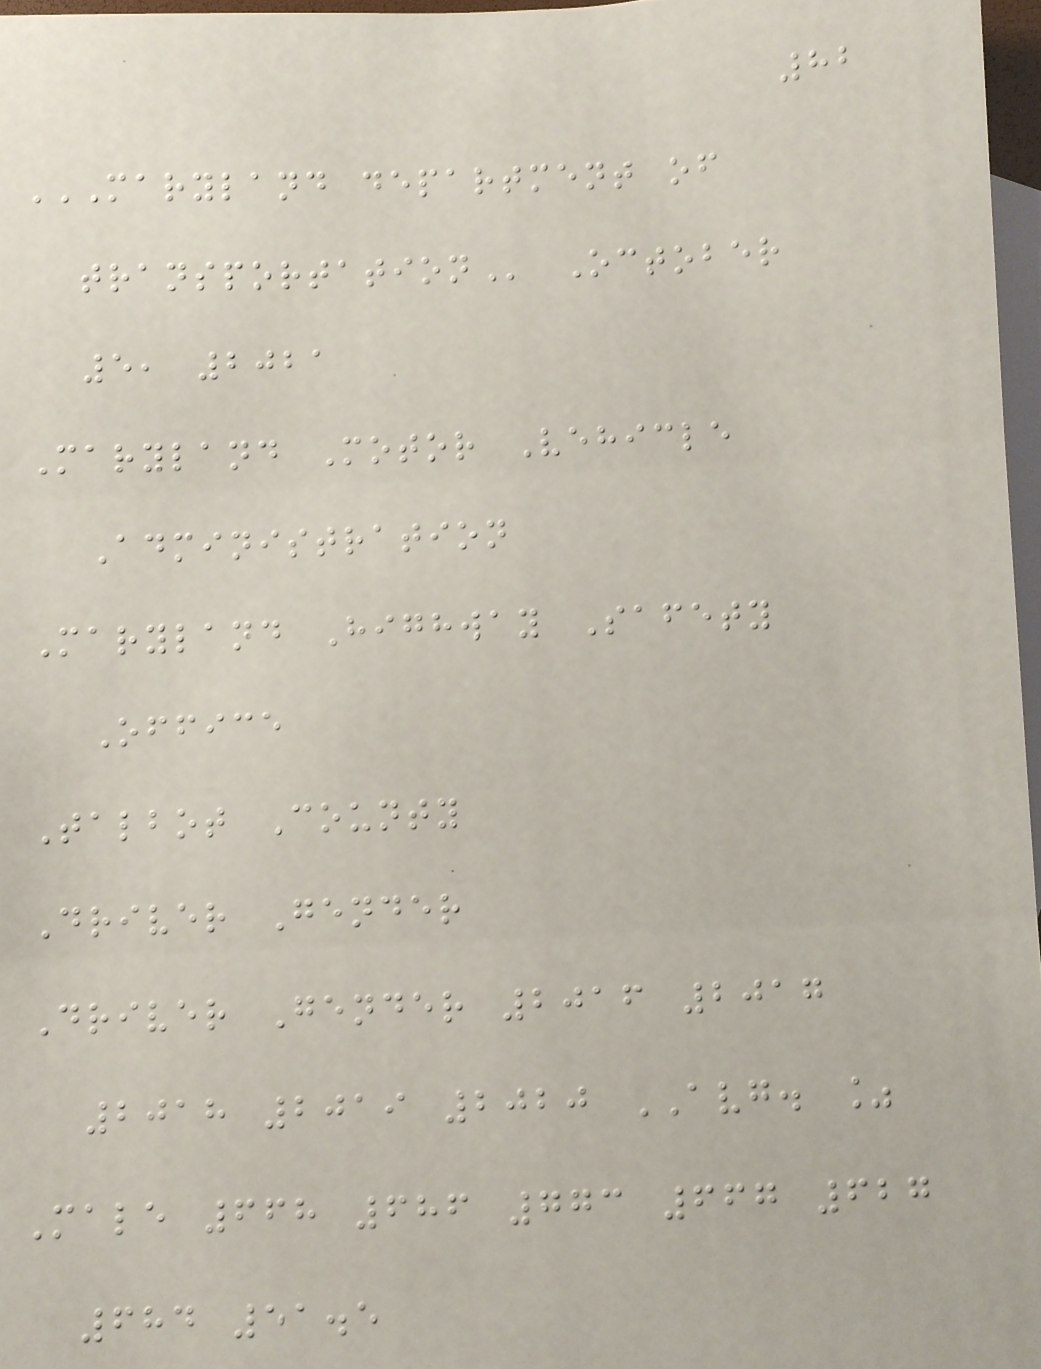82
MARYLAND DEPARTMENT OF
TRANSPORTATION October
5, 2021
Maryland Motor Vehicle
Administration
Maryland Highway Safety
Office
Talbot County
Driver Gender
Driver Gender 2016 2017
2018 2019 2020 AVG. %
Male 668 686 773 667 627
684 51.5
